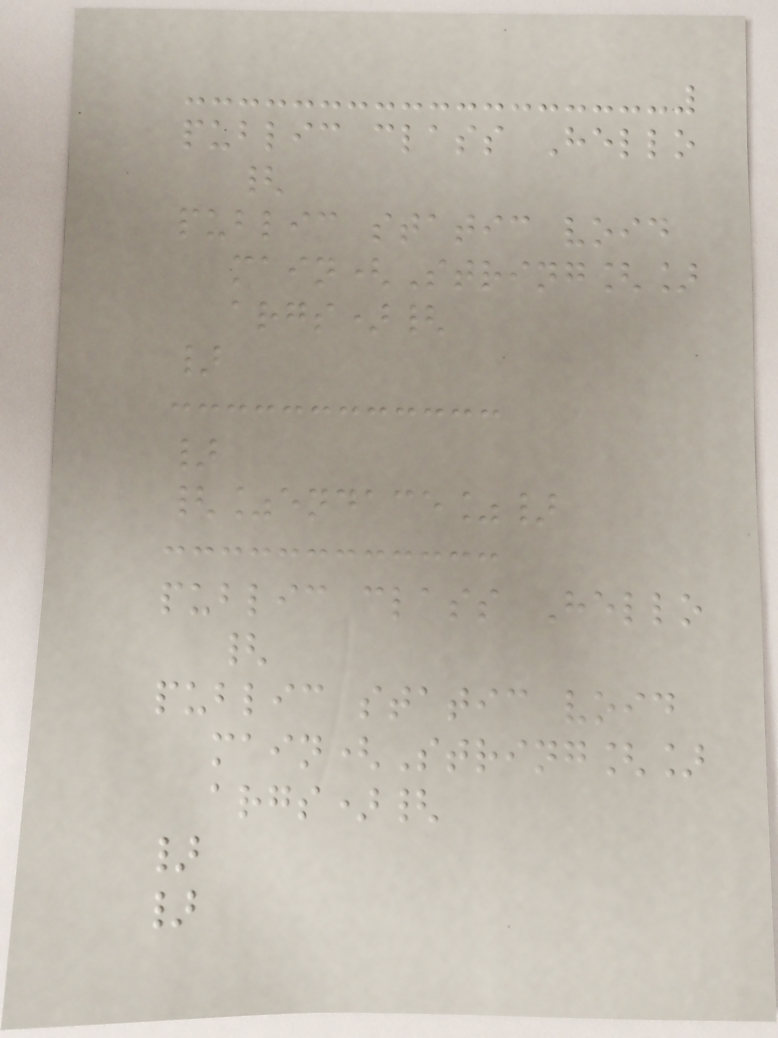public class Hello
{
public static void
main(String[]
args){
}
}
{%endace%}
public class Hello
{
public static void
main(String[]
args){
}
}
